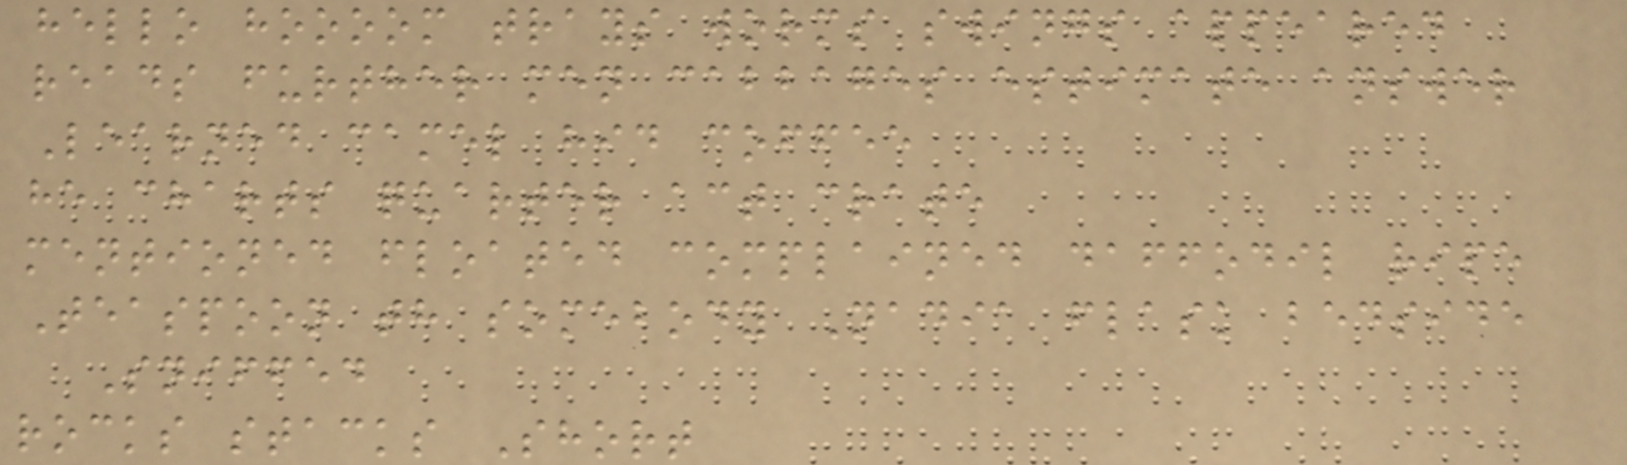hello hoooom trays worms swings appeared
reads further men cabbages estimate answer
Learned camel hid coffee
he charts quarter act crate
mentioned floated complained daffodil ripe
Teaspoon th somebody Nadia flask bedside
Sniffed
rocks stacks Short
